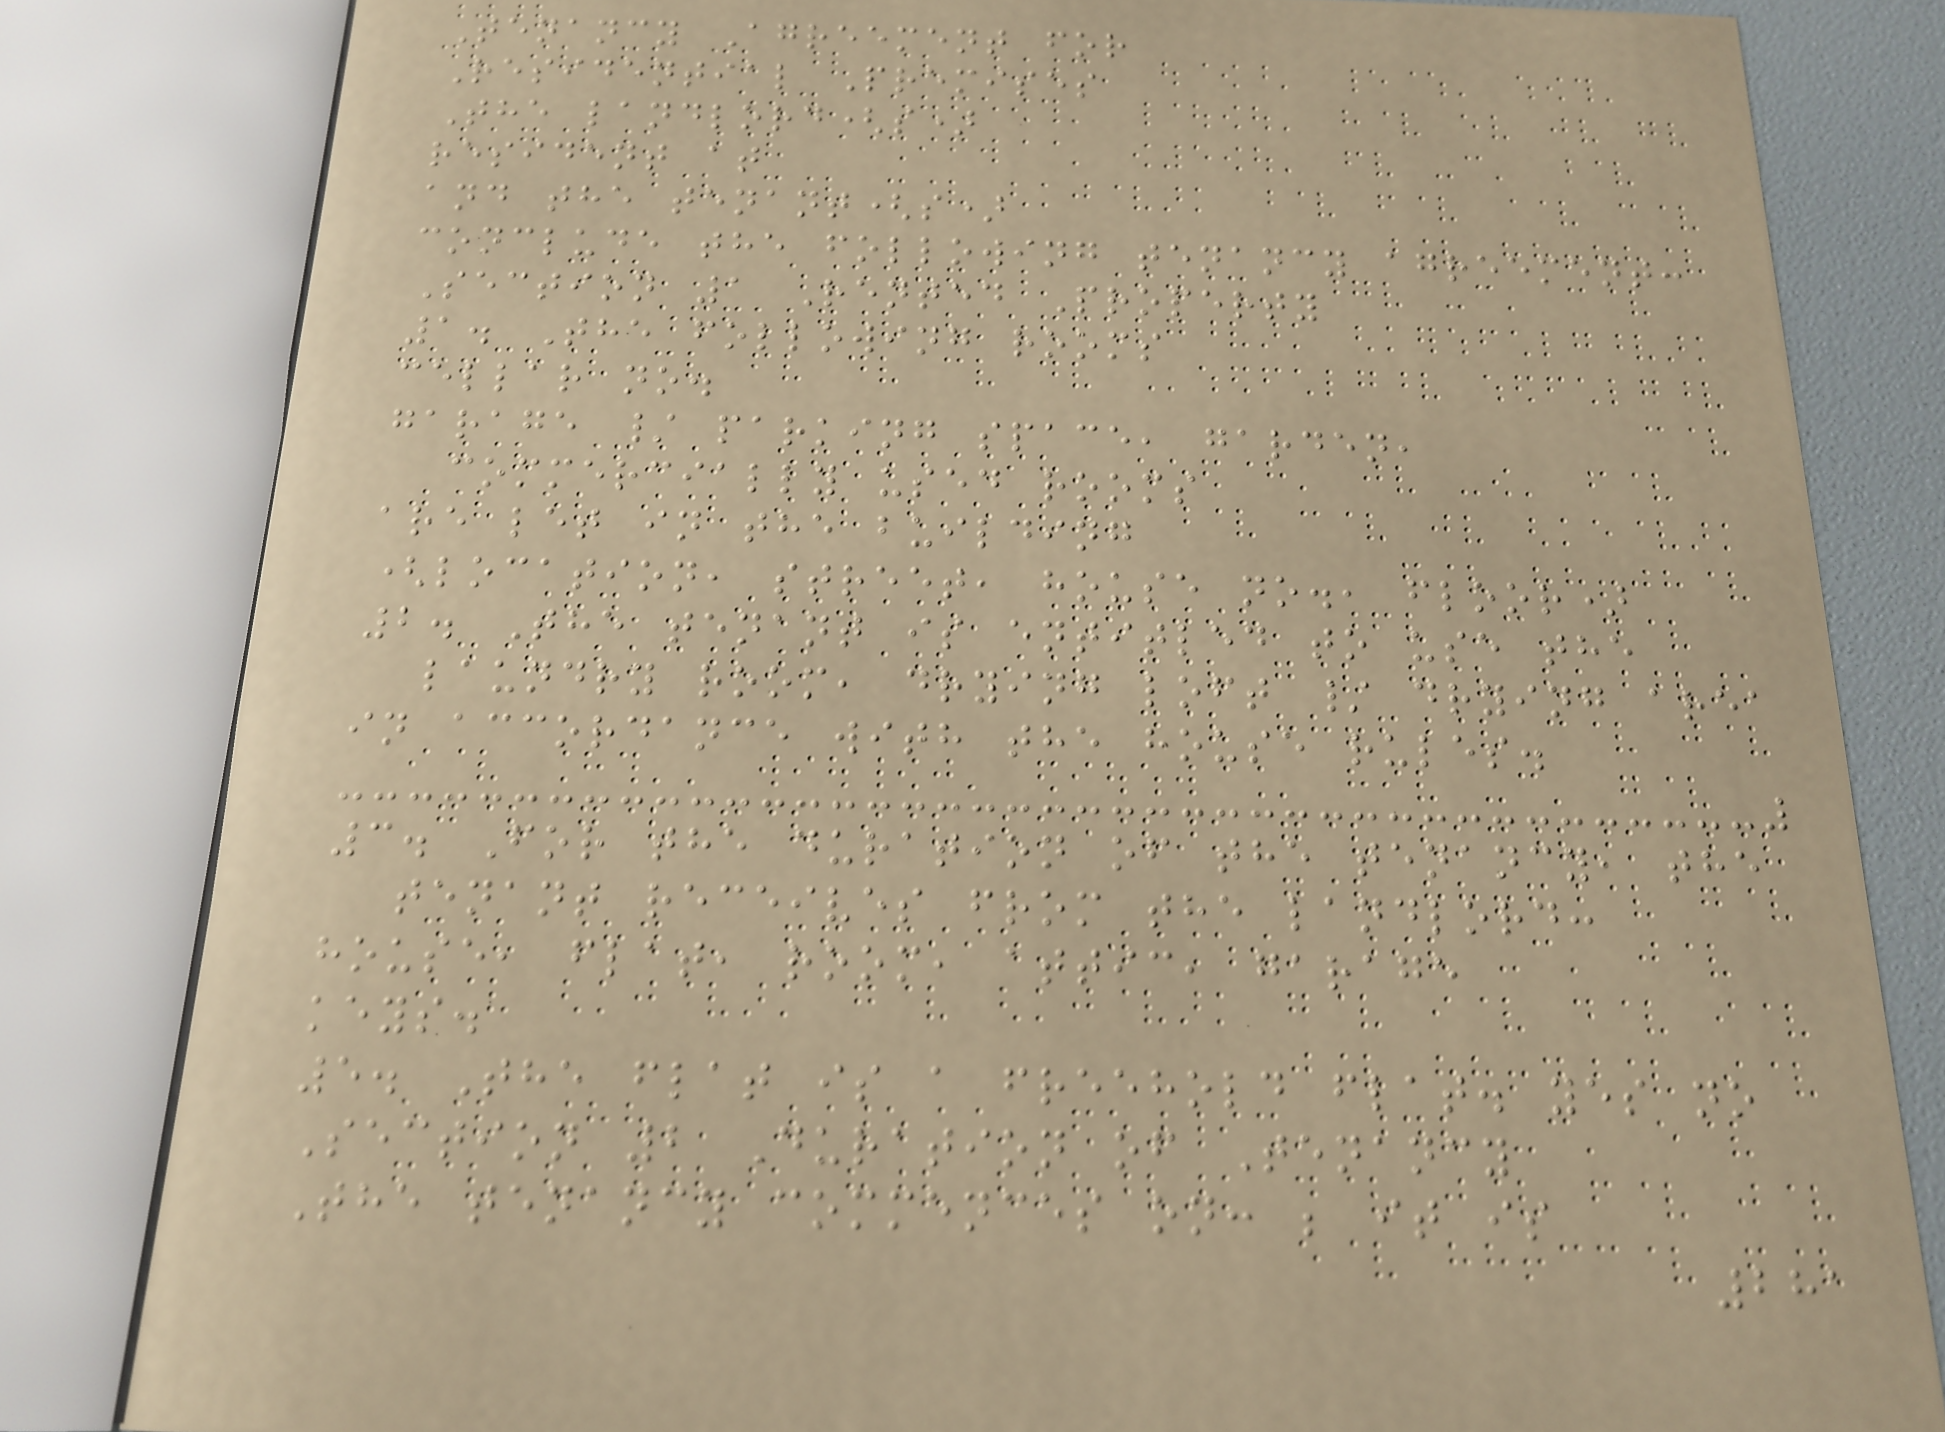Tenancy Agreement for
Residential Premises
The landlord(s)
resident at
and the tenant(s)
conclude the following tenancy agreement:
Section 1 Rented Property
1. The following rooms
cellar no.
garage / parking space, garden,
commercially used rooms
are let in the building
(location, street, house no., floor)
2. The tenant is entitled to use the
laundry room, drying loft / drying area
in accordance with the house rules.
3. For the duration of the tenancy, the
tenant receives from the landlord:
house, flat, room, attic, garage
keys.
5. The flat is a freehold flat. yes no
Section 2 Duration of Tenancy
The tenancy commences on: ; it is
281
